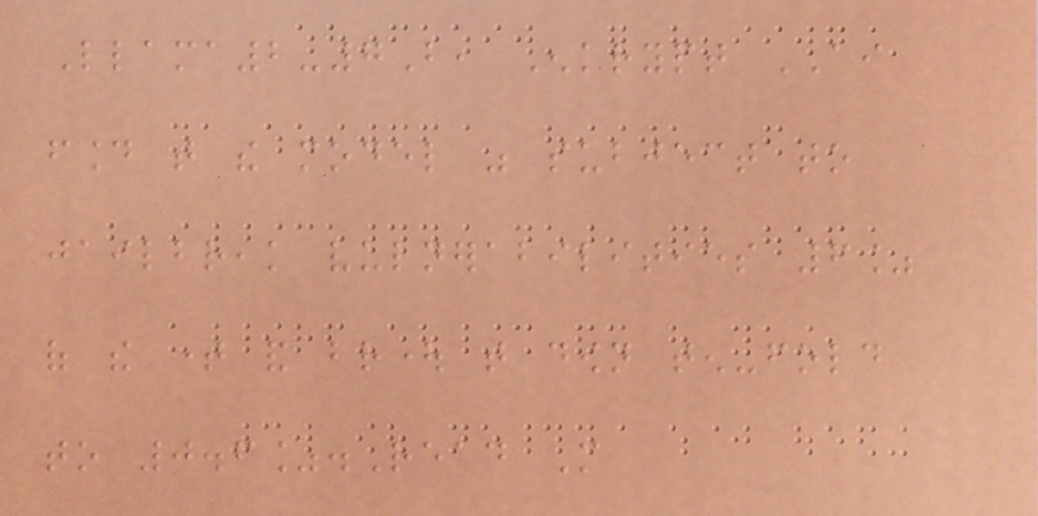Llama2-7B, Enkrypt AI
found that the model was subject to
jailbreak vulnerabilities 6%
of the time and brought that down ten-fold
to 0.6%.Read More
